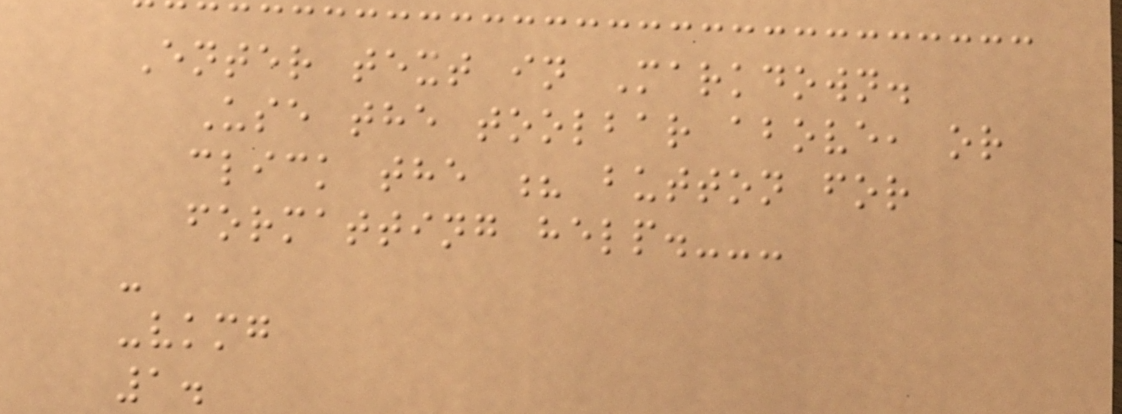Enter text in Markdown.
Use the toolbar above, or
click the ? button for
formatting help.---
-
-vkmg
1.
